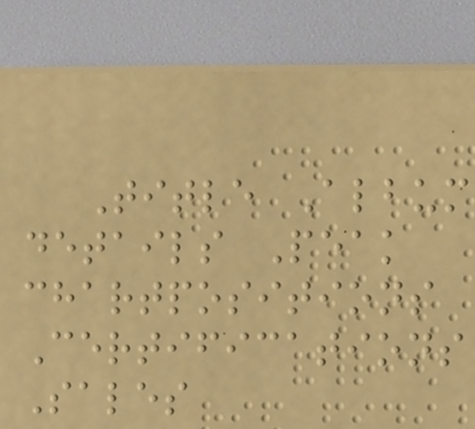Title Album
details Peak
chartpositions
Certifications
Sales
